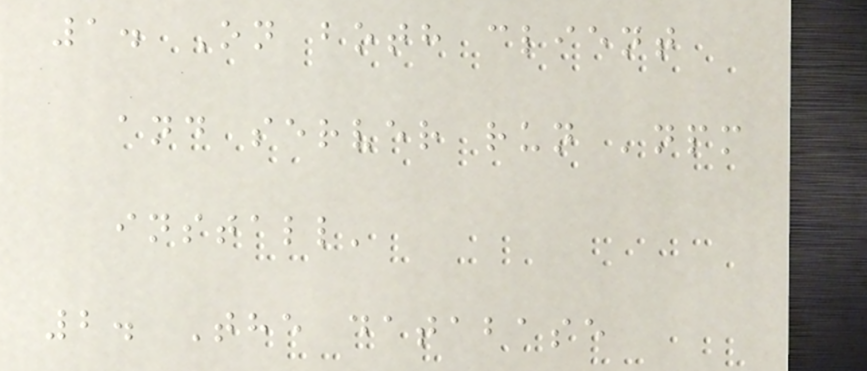1. On both client
and server run 'npm
install'
2. The database
